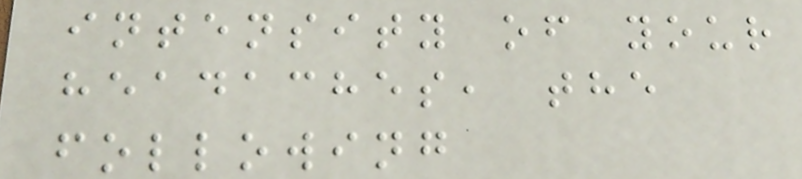intensity of your
headaches, the
following
